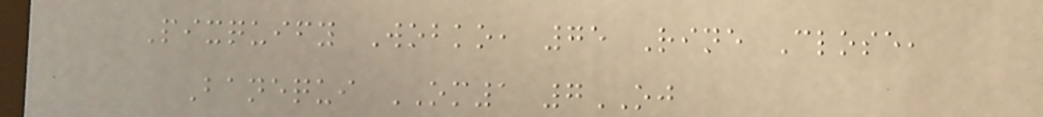Pixquify Wobko, 75 Rine Close,
Banequi OM1 7OJ
